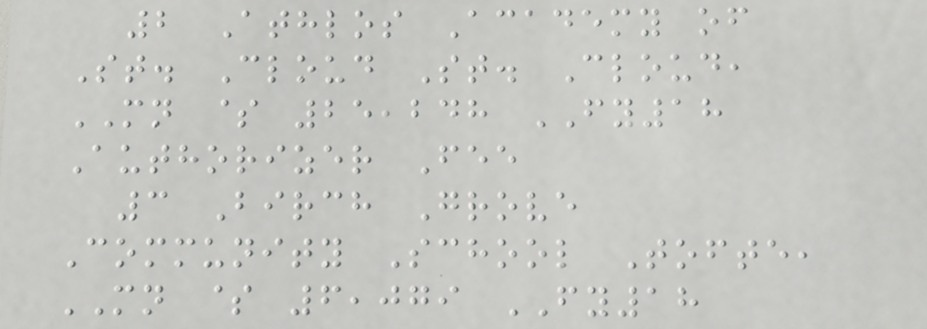2 Athlos Academy of
St. Cloud St. Cloud,
MN $ 25,248 FY18
Authorizer Fee
3 Birch Grove
Community School Tofte,
MN $ 6,079 FY18
